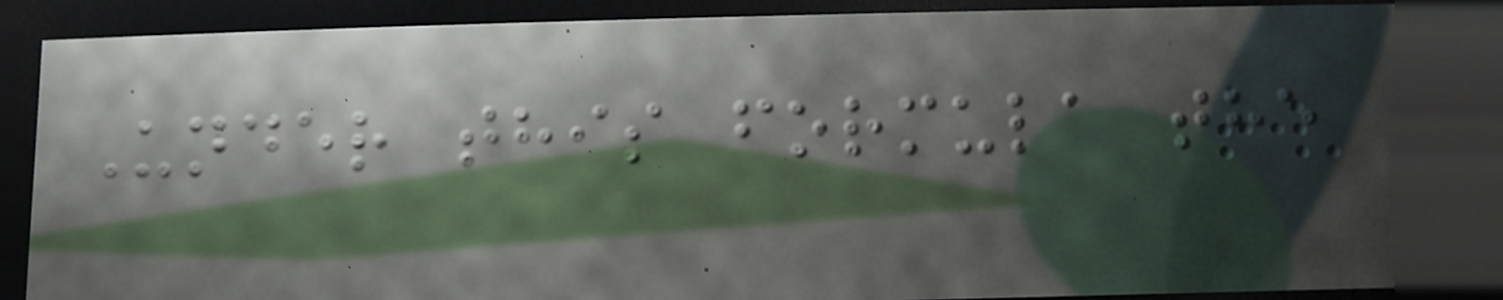Under this formula the
